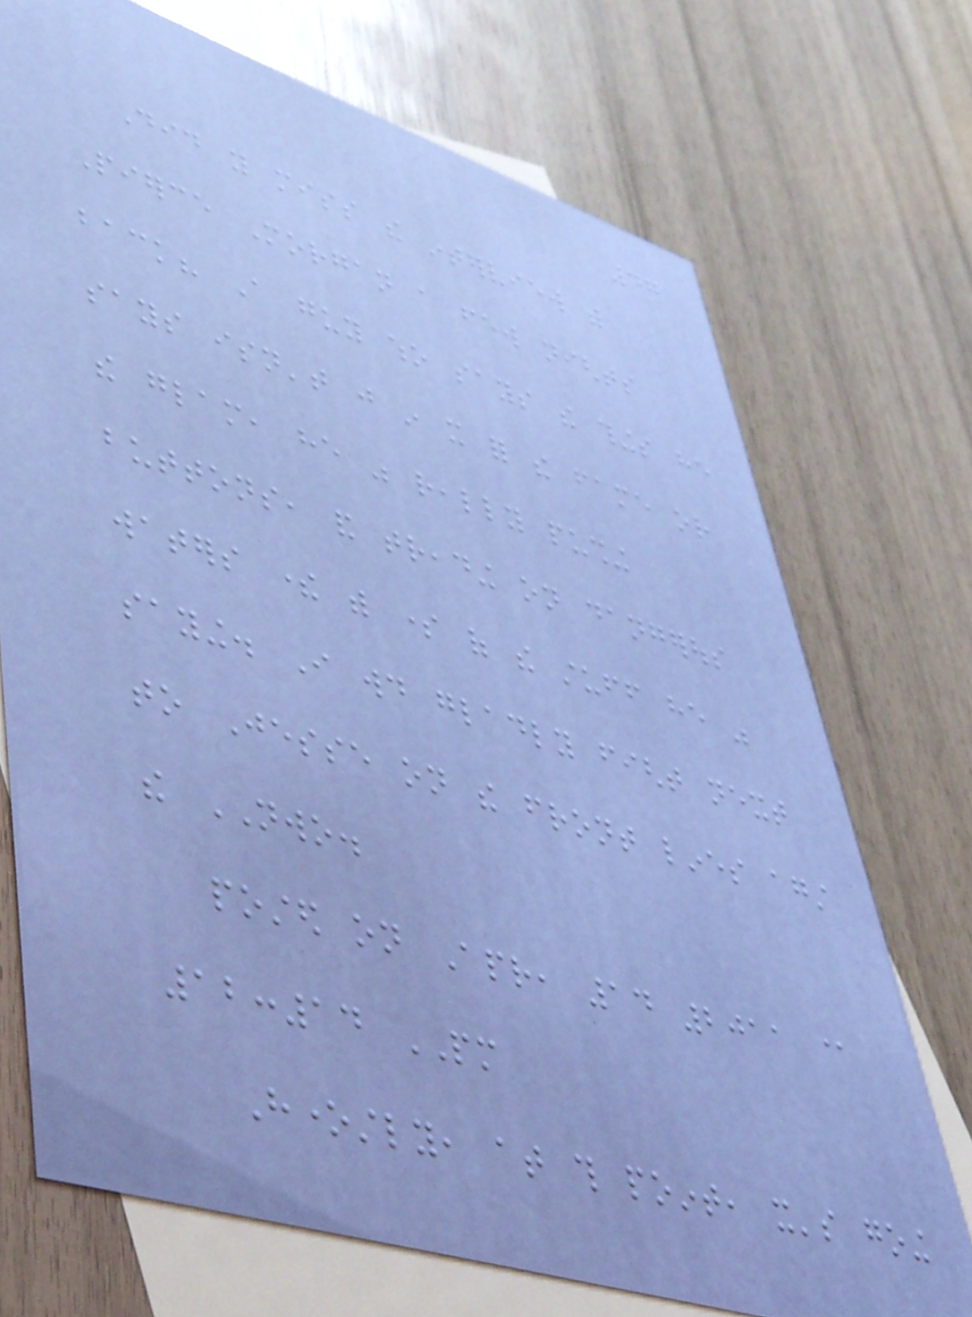47
Did you miss the interview with
Pierce Morgan a few nights
back? A guy who says the things he
says isn't just in it for the fame or
the glam, he was really pushing
buttons, and treading on dangerous
waters there with some of the stuff he was
saying. I would gladly fight next
to Jesse on the front lines against
the NWO.
posted on Apr, 14 2011 @
12:14 PM
Honestly, at this point, it's going
